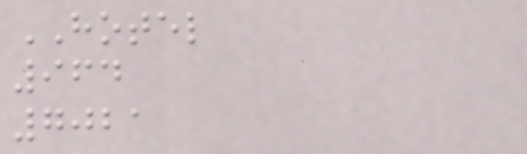HOTEL
964
7021
